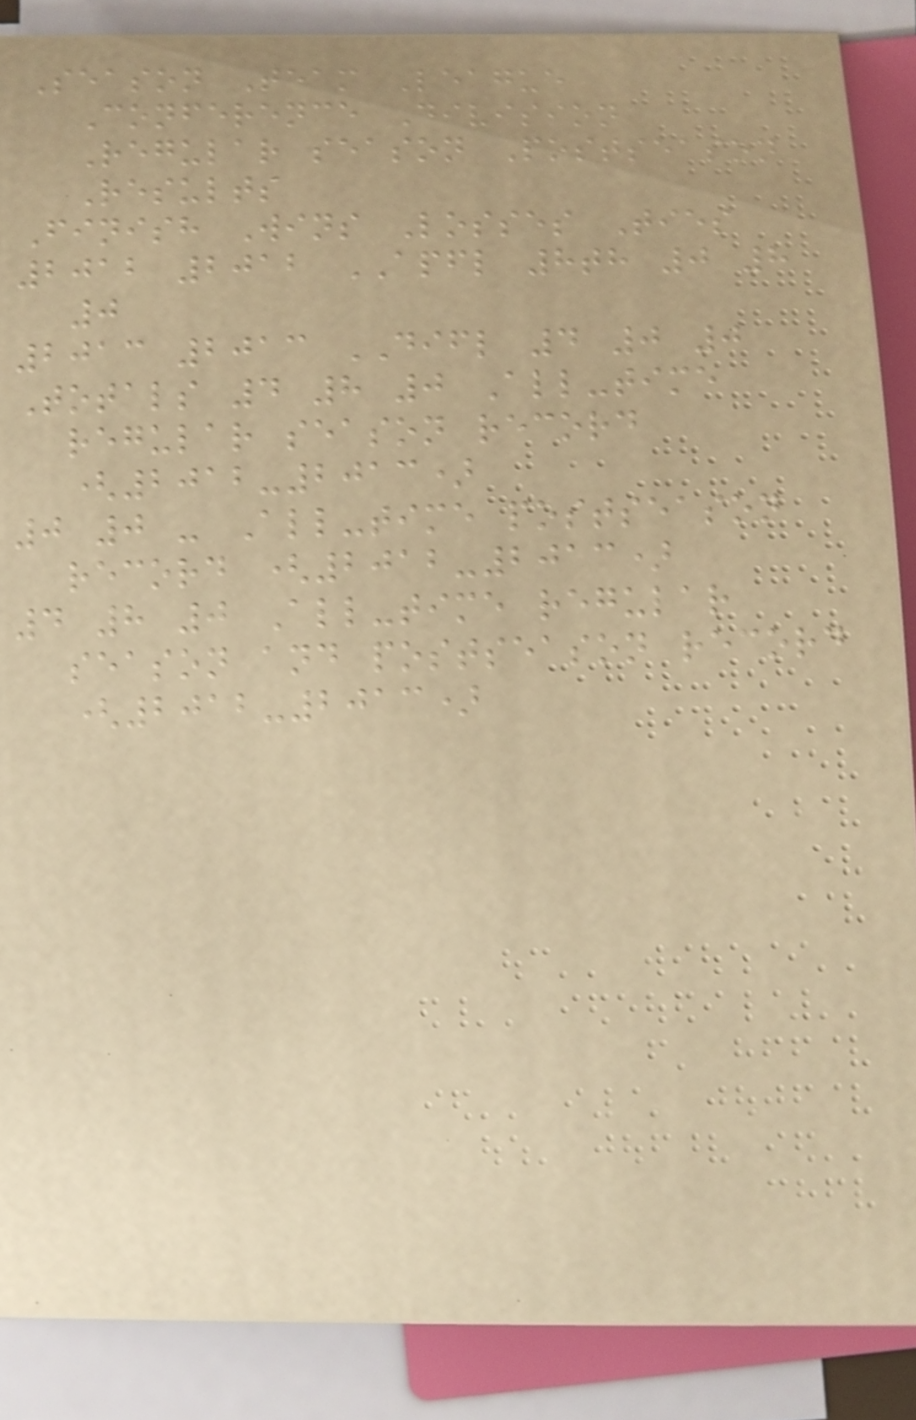Season Team League
Conference Division
Regular season Postseason
Results
Finish Wins Losses Ties
2012 2012 APFL 8th 0 8
0
2013 2013 DIFL 4 0 0
Totals 4 8 0 All-time
regular season record
(2012-2013)
0 0 - All-time postseason
record (2012-2013)
4 8 0 All-time regular
season and postseason record
(2012-2013)
